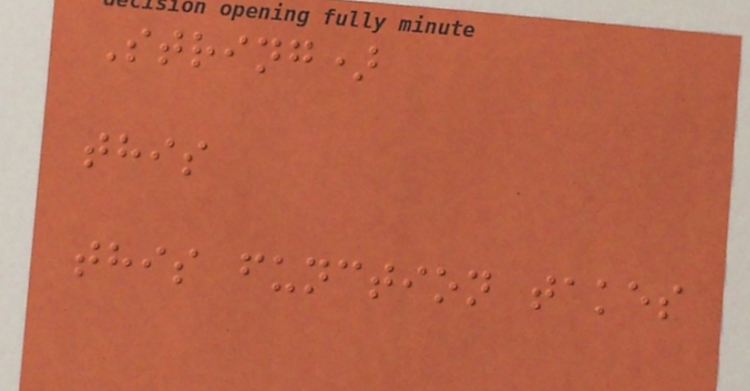String)
this
this function takes
